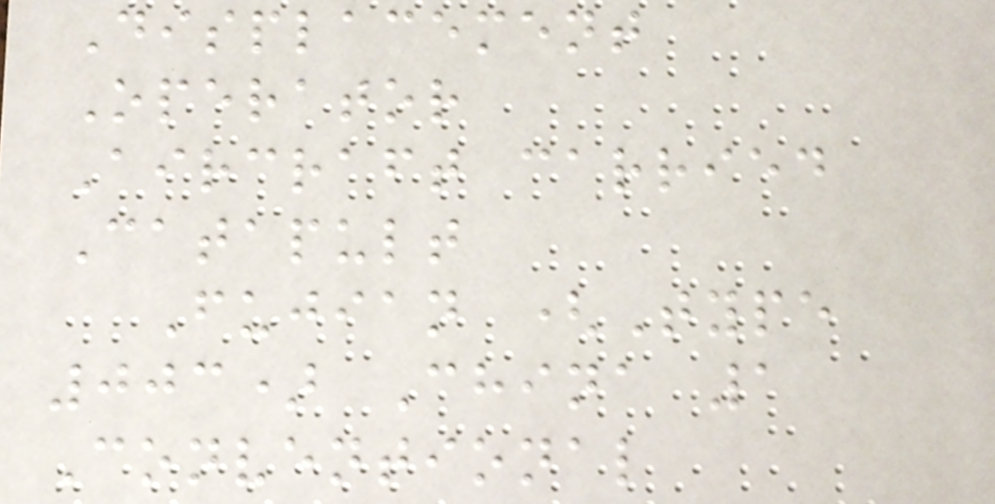Displacement
Operator
Aircraft carried
Catapult
Fujian (Type
003) China 1
Conventional
